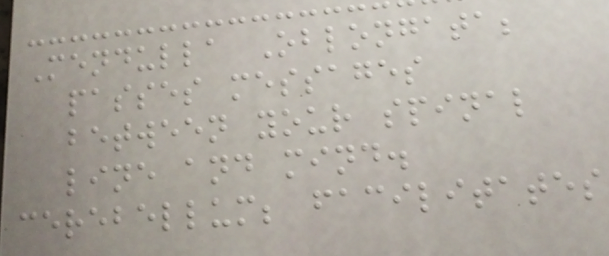Mendulla Oblongata;
passes messages
between your spinal
line and mind.
cerebellum; facilitates
